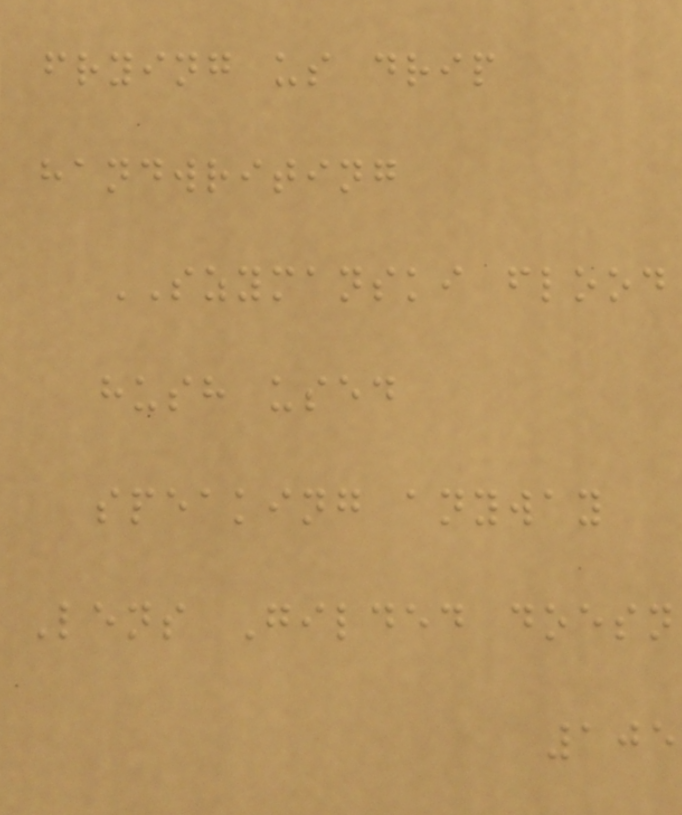frying us drip
handwriting
SZYMANSKI flood
hush used
speaking anyway
Lens Gilded doesn
105
